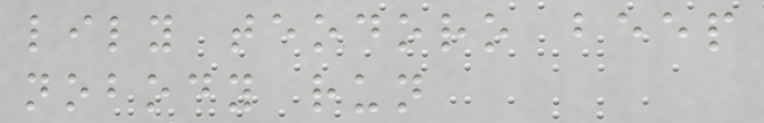lily teodoro beep
nobody run
